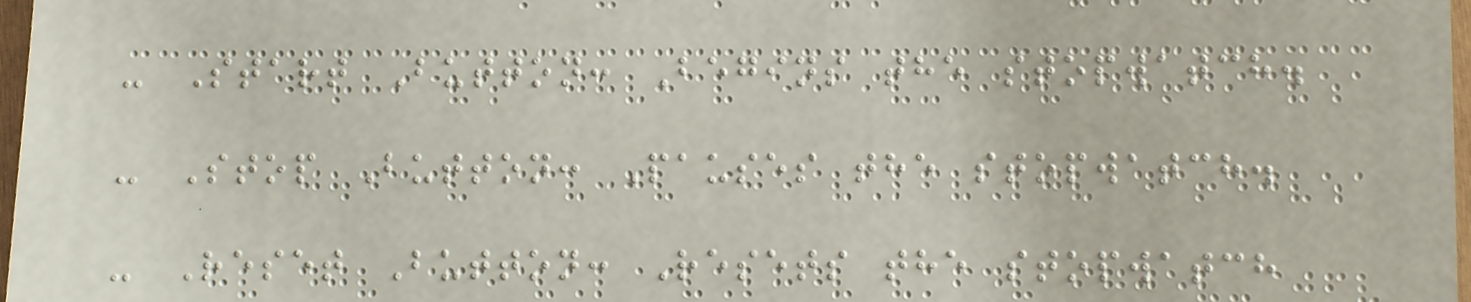- Start Button: Begins the stopwatch.
- Stop Button: Pauses the stopwatch.
- Reset Button: Resets the stopwatch
